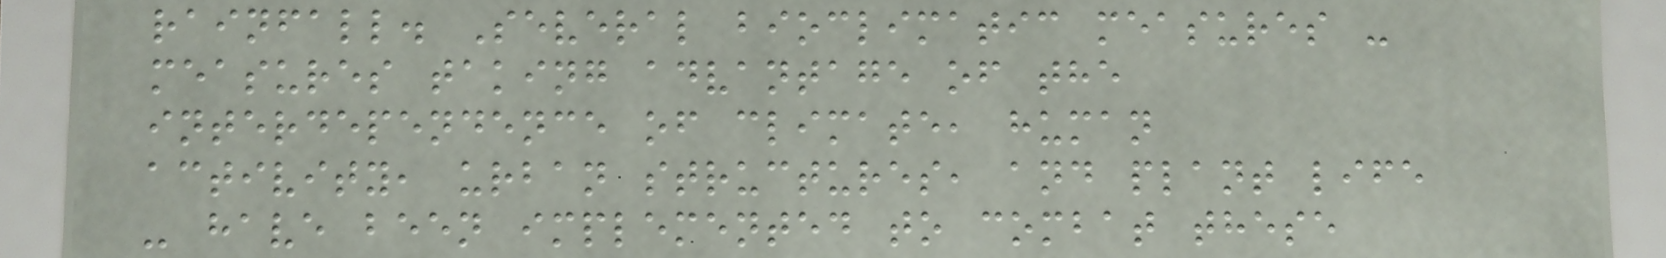rainfall. Several bioclimatic measures -
measures taking advantage of the
interdependence of climate, human
activity, urban structures, and plant life
- have been implemented to combat these
